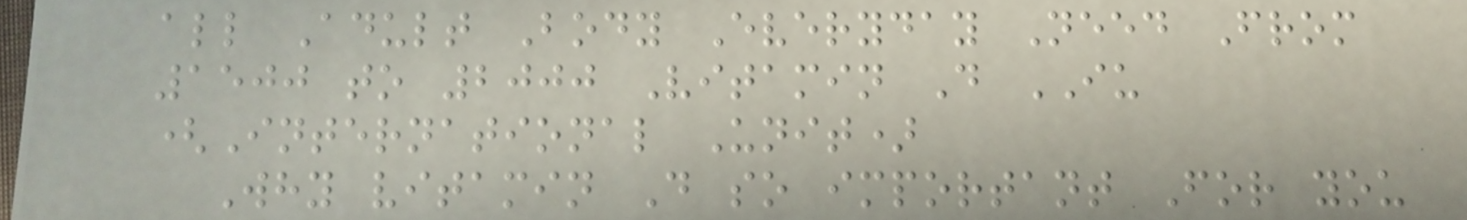all Adult Body Everyday Need From
1500 to 2000 Vitamin D IU
(International Unit)
Why vitamin D so important For you
